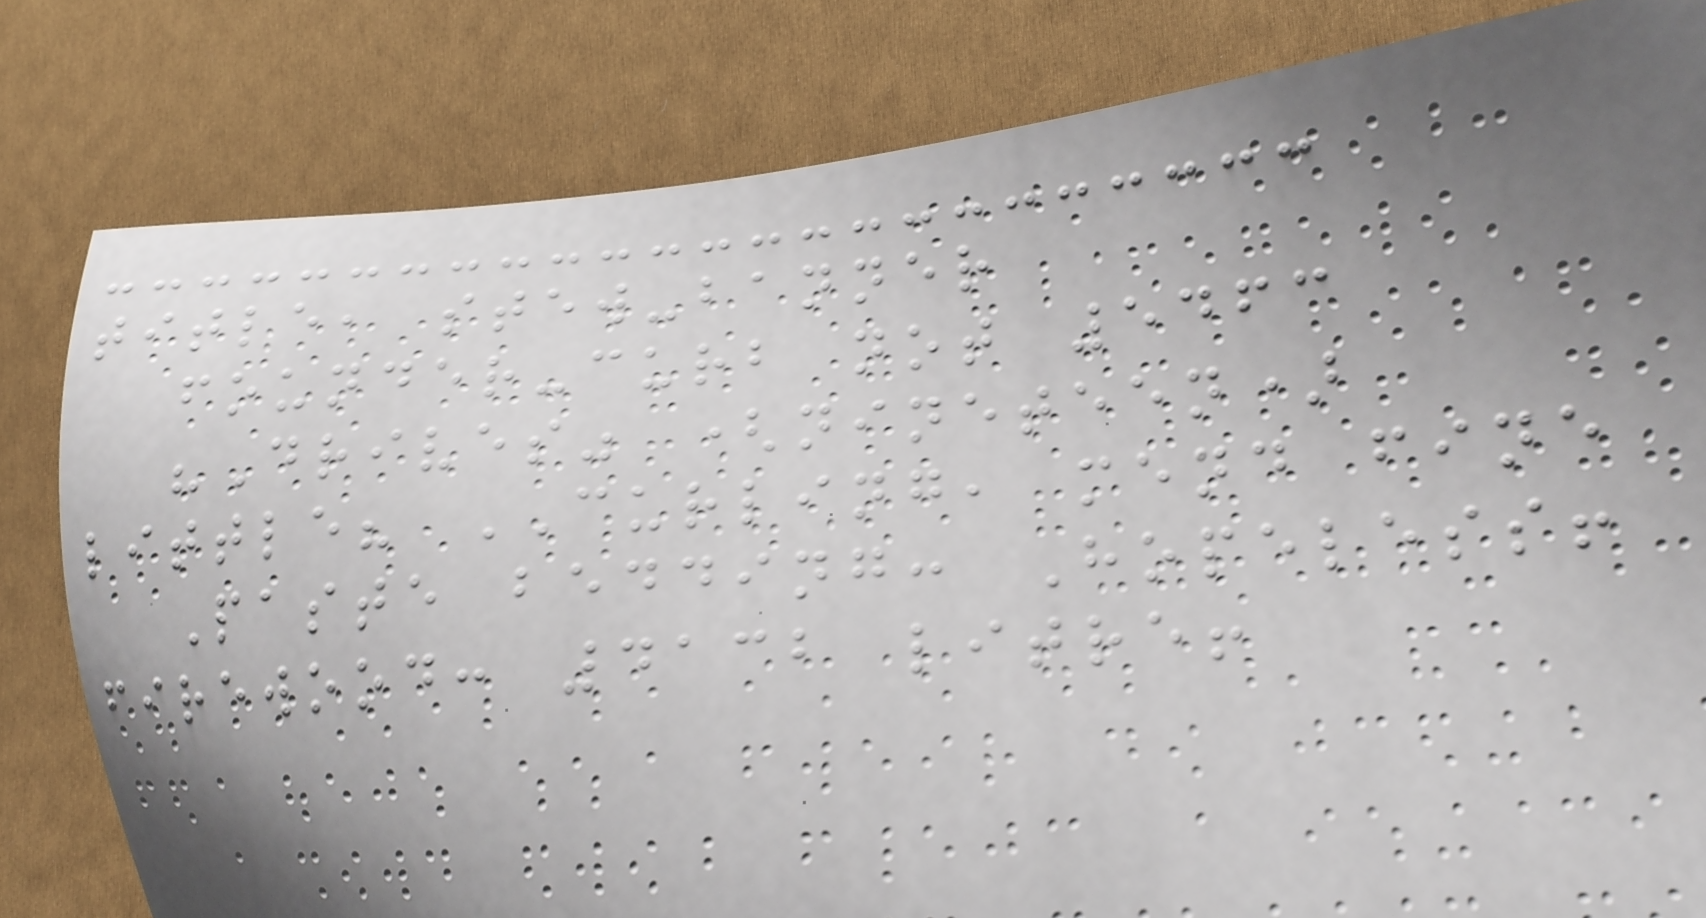title, stew-banner
founder-curb not 5463
"Drives" (nineteen)
little? CURLING, mend fine
Paste bedding: Hopeless!
firewood: 4132 litre!
